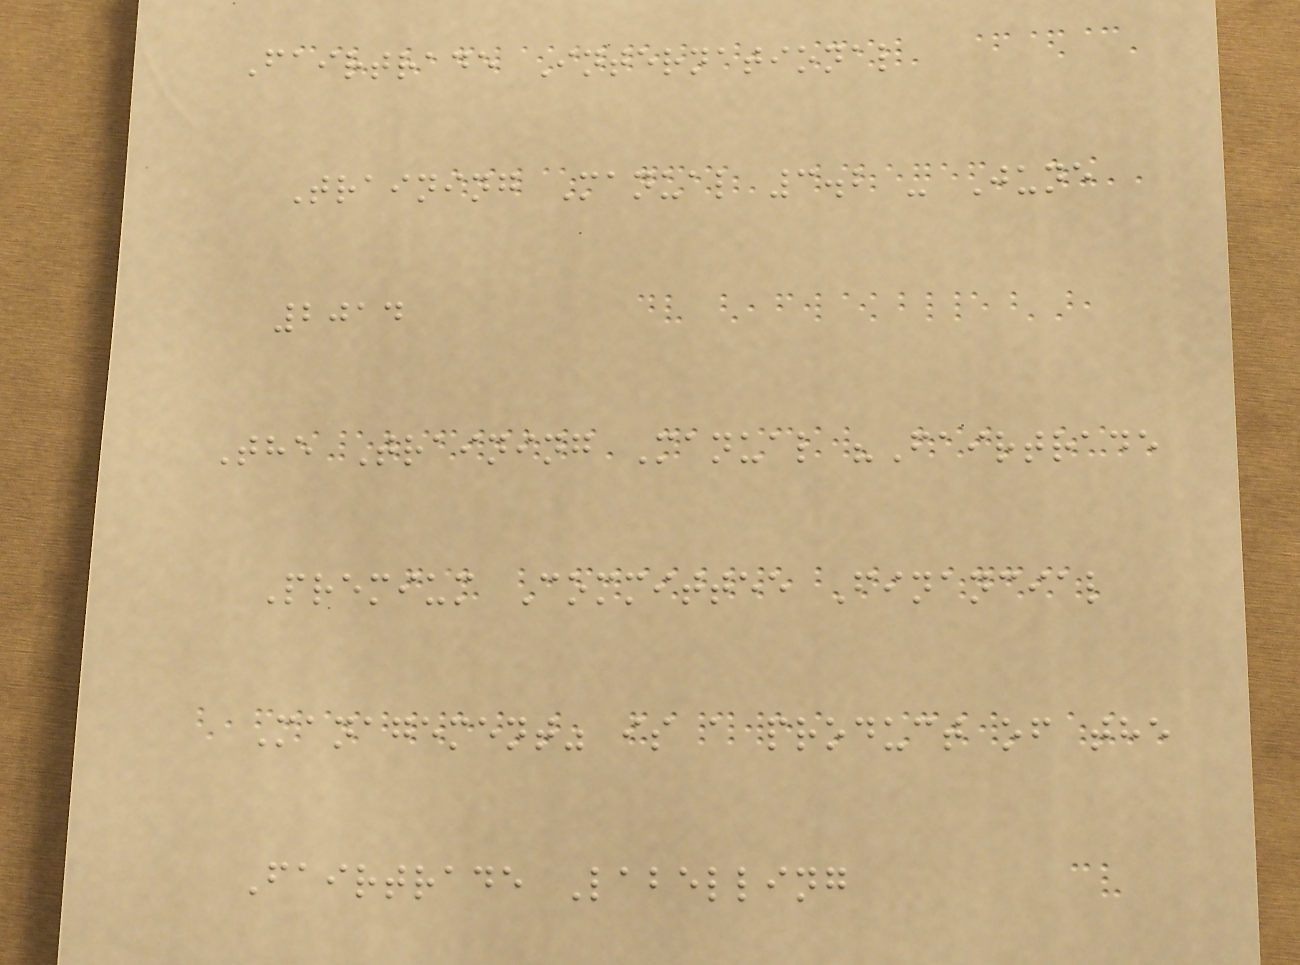Fairtrade International
Training Manual 3.2 - June
2014
The Training Manual "Fairtrade
Premium Committee Financial
Management" is a product of the
Fairtrade Labelling
